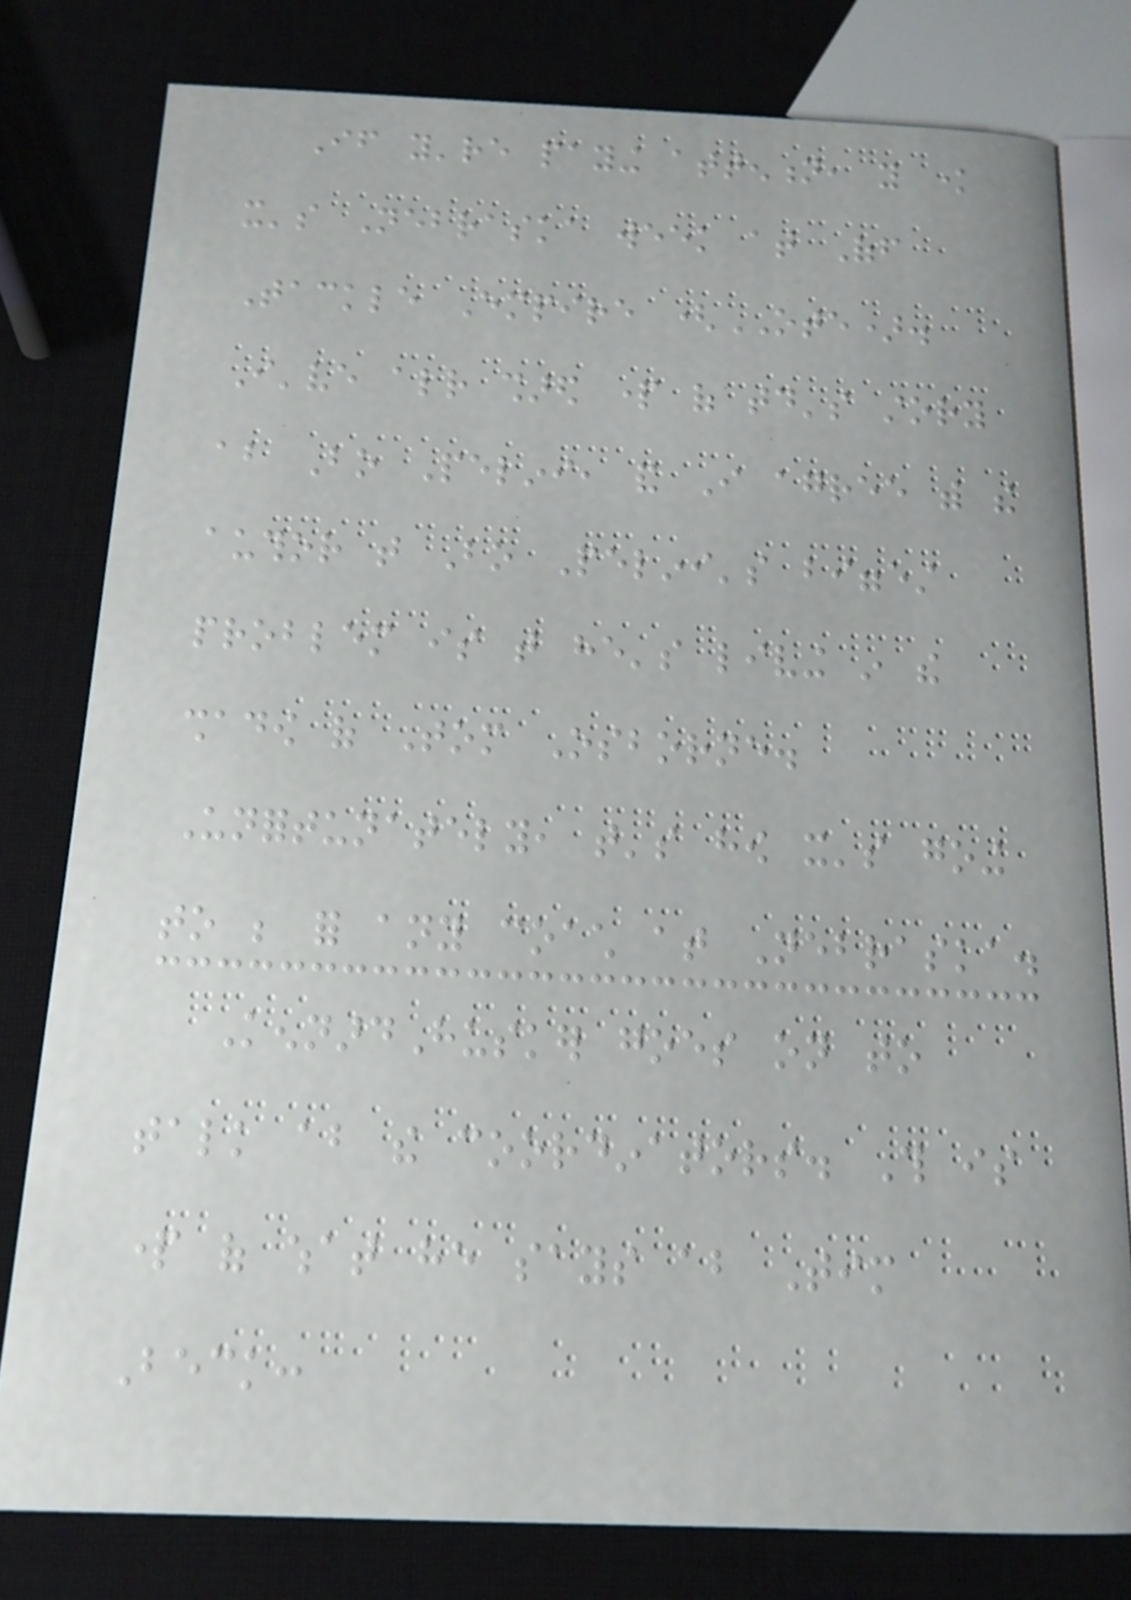If you're paying attention, you know
it's Nebraska week at Off
Tackle Empire (OTE).
I've already shared part of today's story
about Bo Pelini, and I agree with the
author that Bo Pelini's biggest
problem is that he's living in the
shadow of Tom Osborne.
Unfortunately, that's how it's going
to be for any coach at Nebraska.
KennardHusker goes on to
talk about the coordinators. This is
part of what he says about Tim
Beck:
